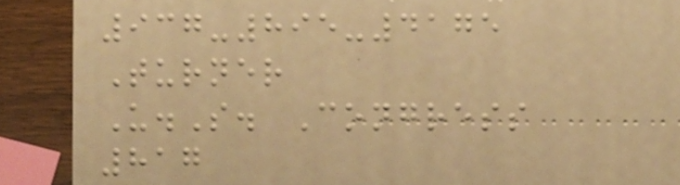937-895-4175
Turner
U.S. Congress
817
